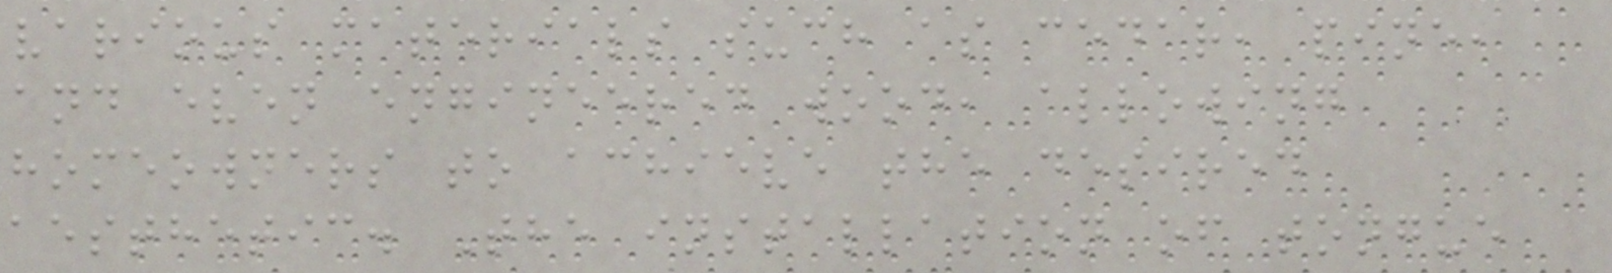various materials such as cedar, pine,
and even engineered wood, allowing
homeowners to achieve the desired
aesthetic. The installation of tongue
